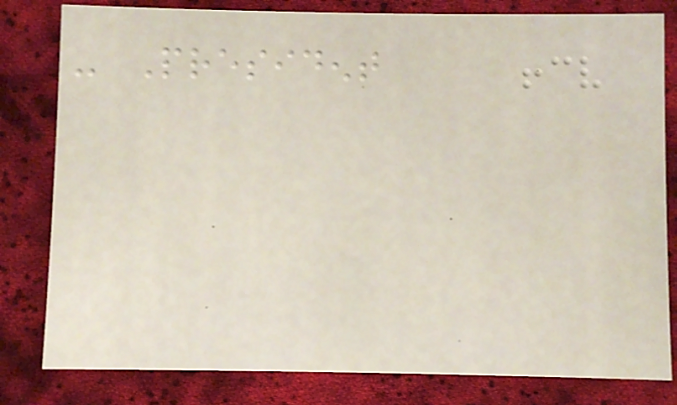- President
